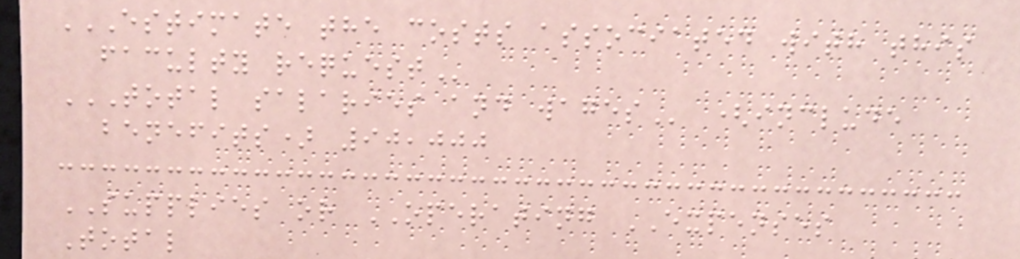ESTIMATE THE COSTS ASSOCIATED WITH THIS
FACULTY REQUEST
TOTAL SALARIES AND WAGES (include
benefits) 90,000
SUPPLIES or OPERATING EXPENSES
Total
